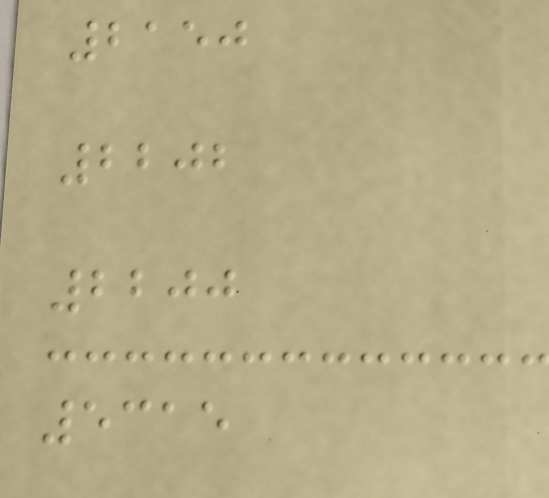2150
2202
2200
5315
